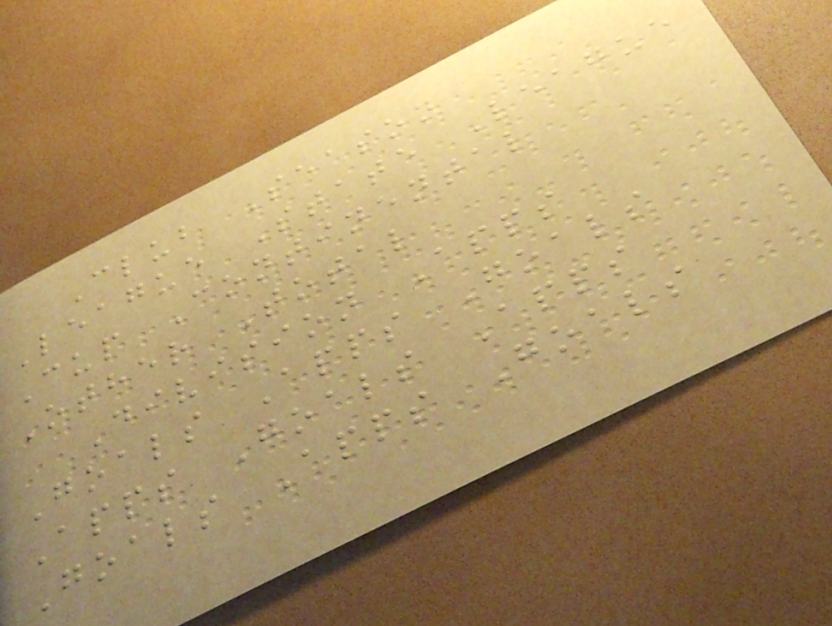Club Season
League State League
Cup Continental
Other Total
Division Apps
Goals Apps Goals
Apps Goals Apps
Goals Apps Goals
